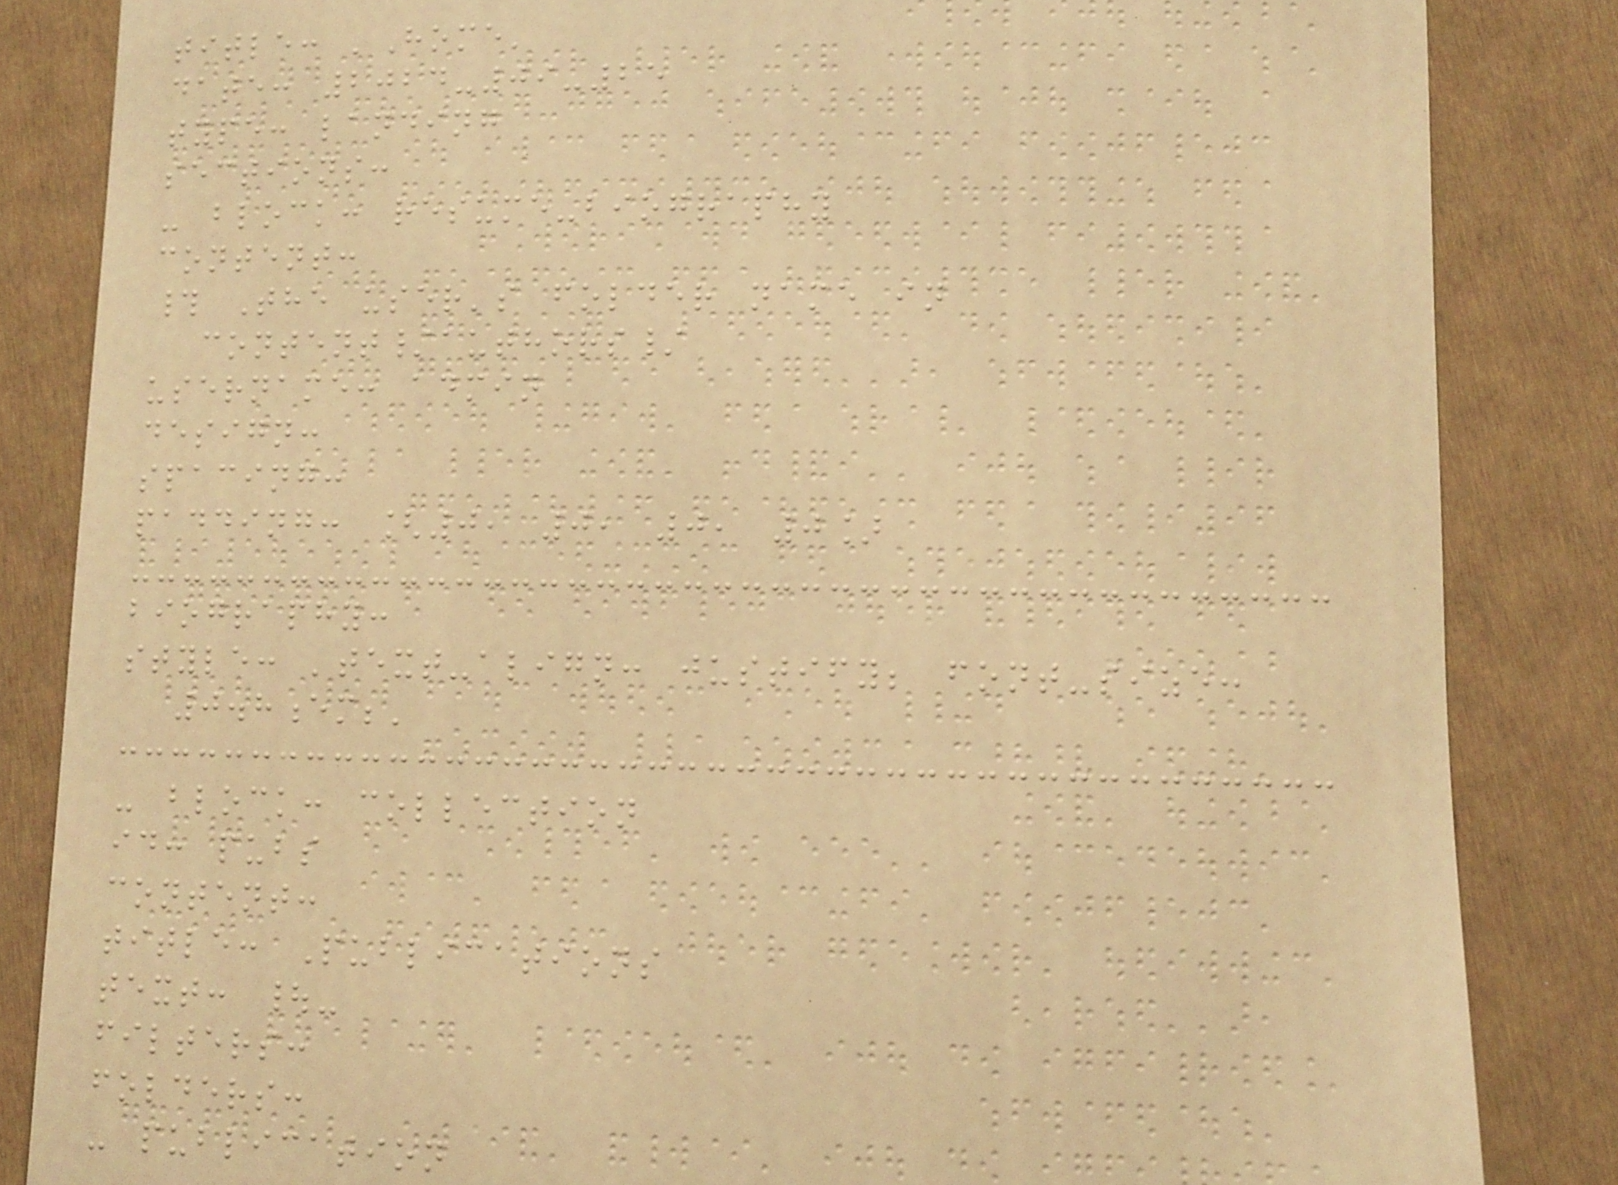title: 'Home'
date: 2024-09-25
type: landing
sections:
- block: resume-biography
content:
# The user's folder name in
content/authors/
username: admin
design:
spacing:
padding: [0, 0, 0, 0]
biography:
style: 'text-align: justify; font-size:
0.8em;'
- block: collection
id: pubs
content:
title: Publications
text: |-
filters:
folders:
- publication
